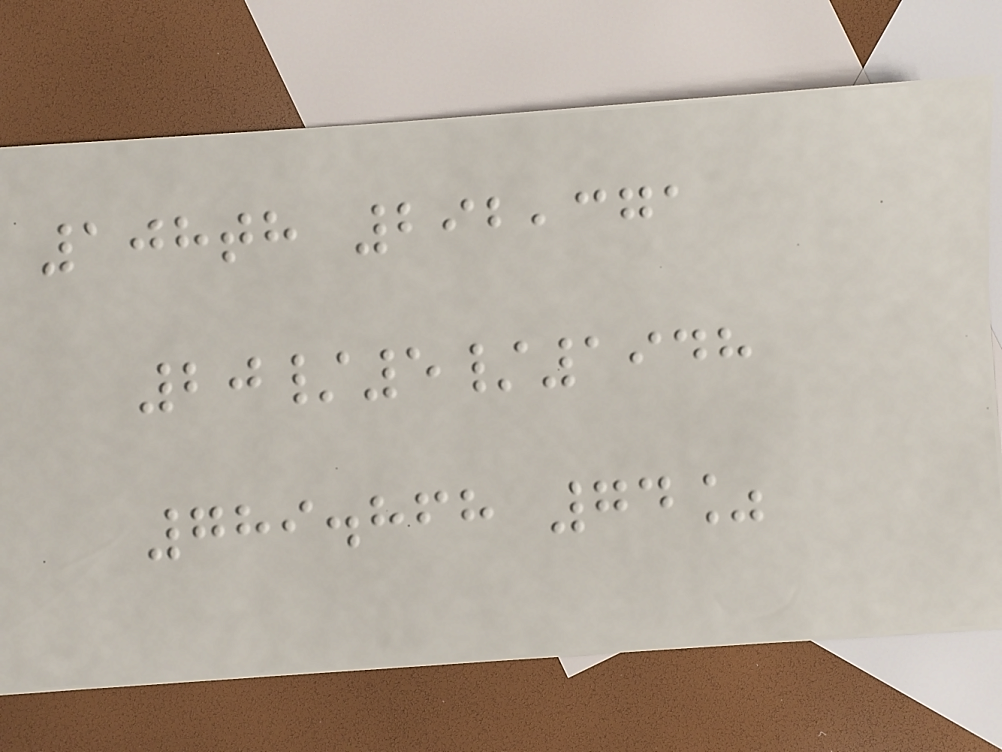108th 292,371
20/5/1948
789.868 74%
